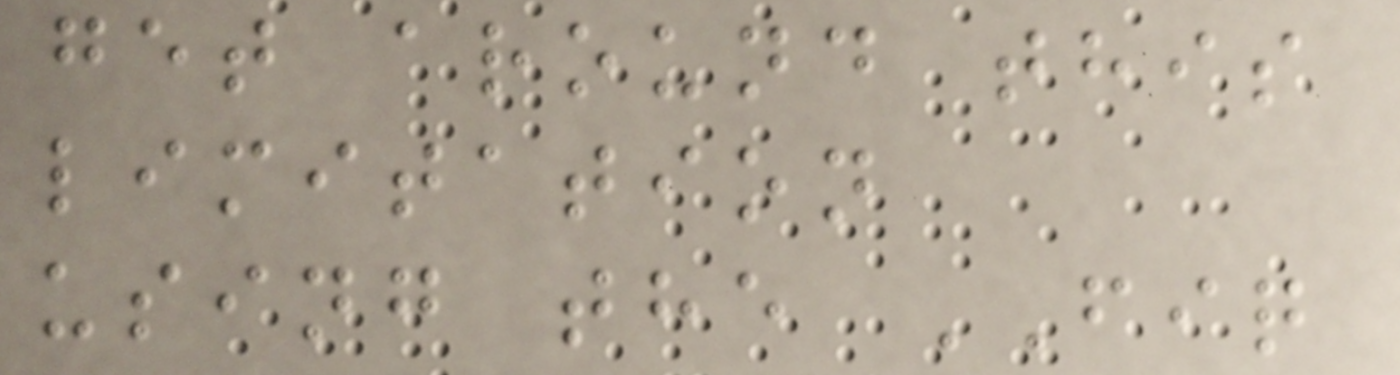get around this
limitation
using the FIQ
